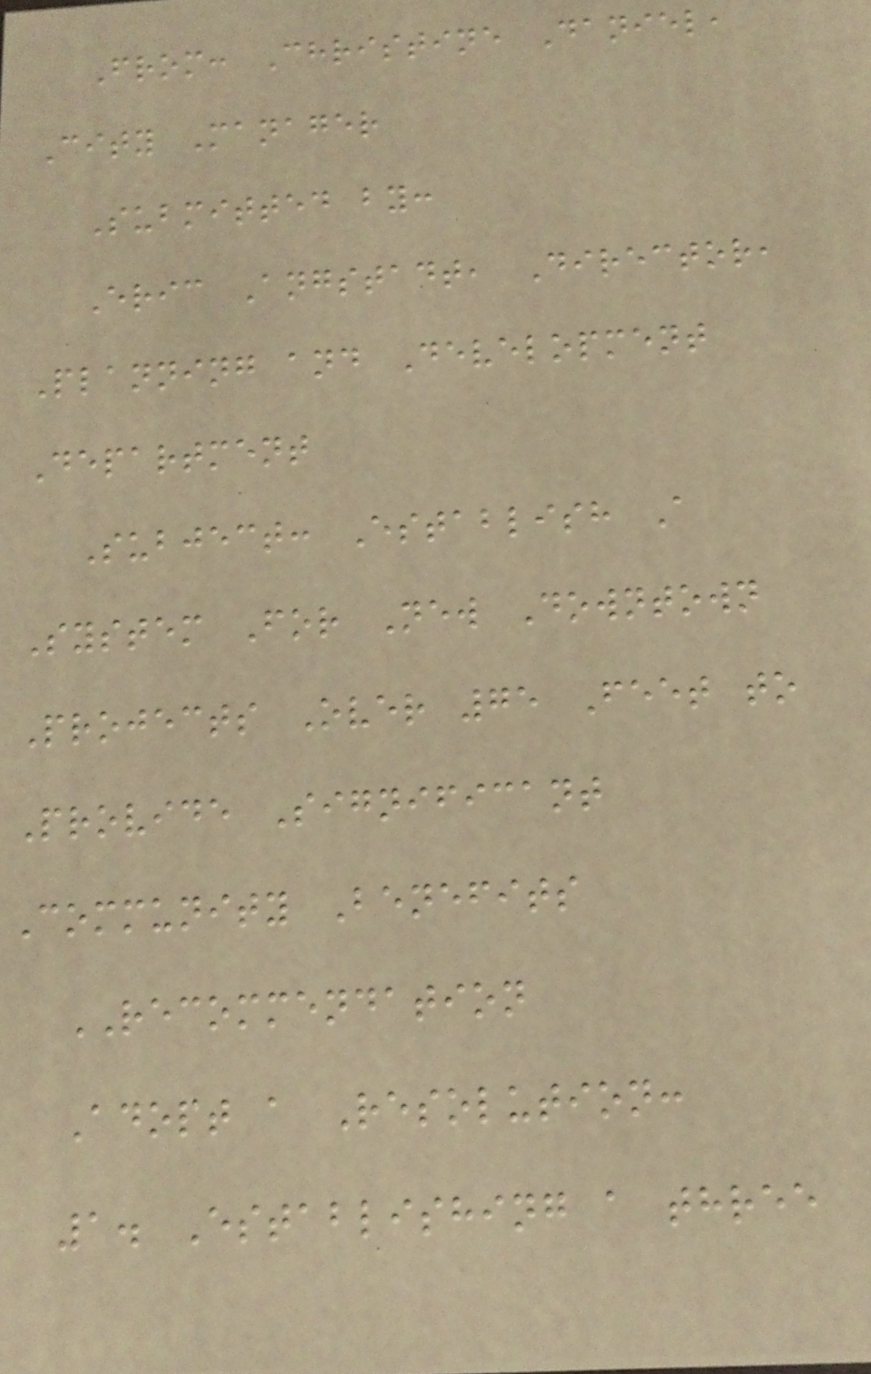From: Christine Daniel,
City Manager
Submitted by:
Eric Angstadt, Director,
Planning and Development
Department
Subject: Establish A
System For New Downtown
Projects Over 75 Feet to
Provide Significant
Community Benefits
RECOMMENDATION
Adopt a Resolution:
1. Establishing a three
